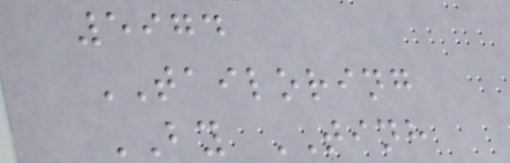5974
TAILORING
BY TINH
